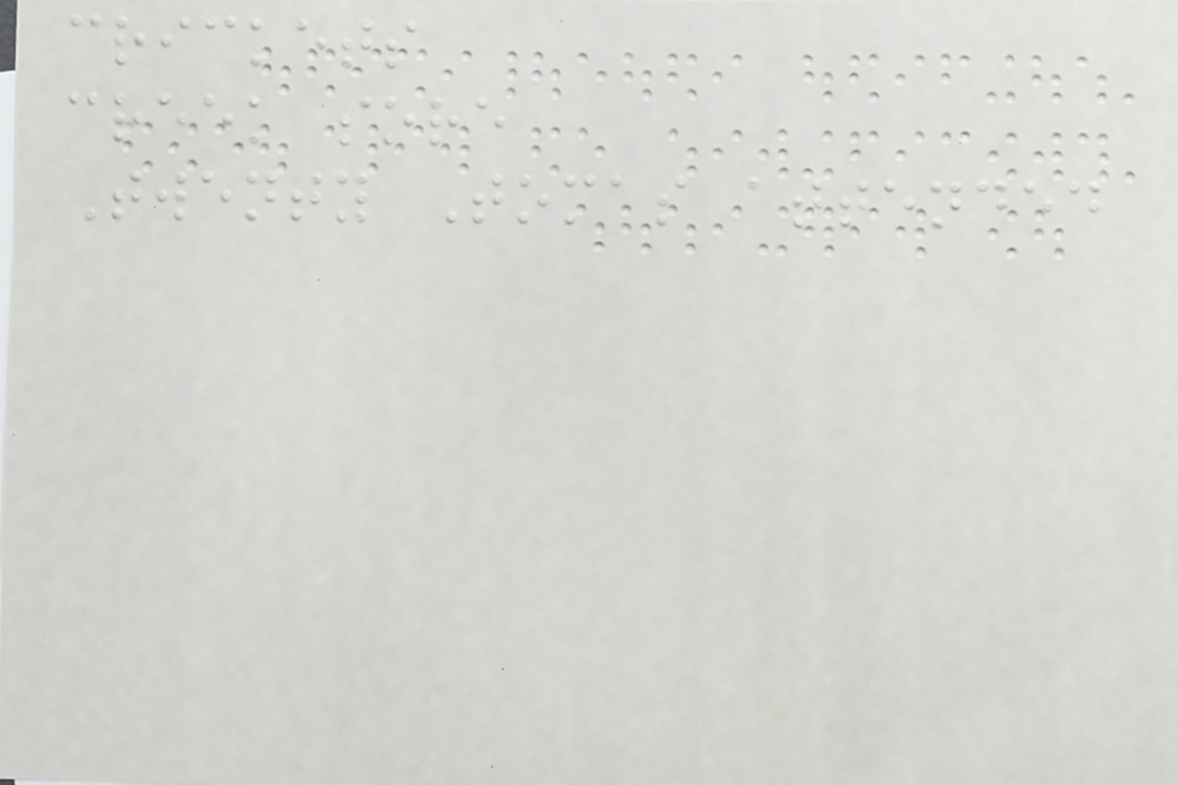crickets
creek sore
Twenty Tomas attended
